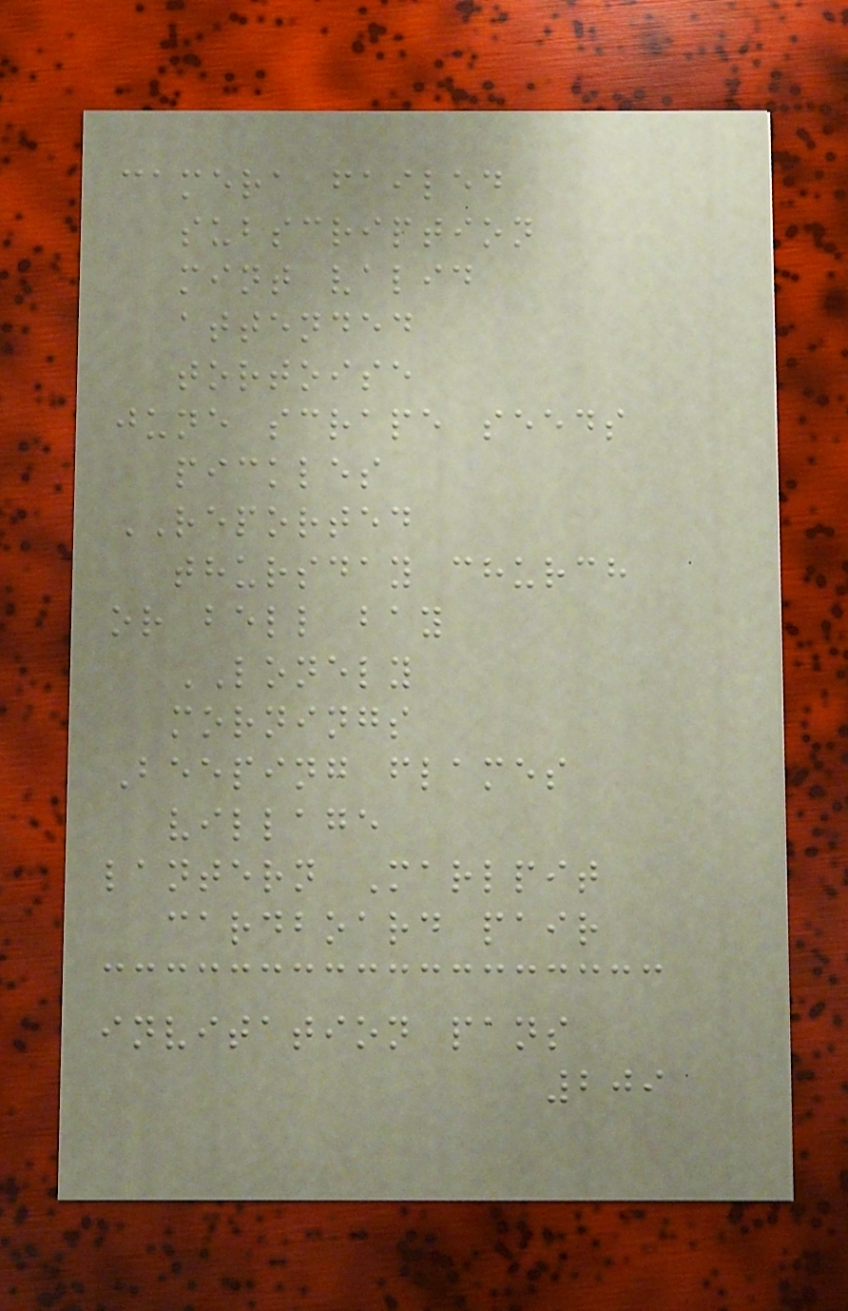camera failed
subscription
mint valid
attended
tortoise
june scrape seeds
pickles
REPORTED
thursday church
or bell bay
LONELY
mornings
Beeping flames
village
lantern Marlpit
cardboard pair
invitation pans
209
